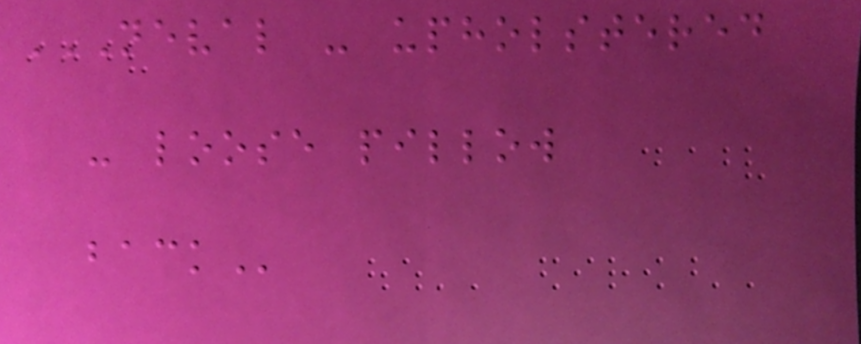NEVAL - UPHOLSTERED
- LOOSE PILLOW
BACK
